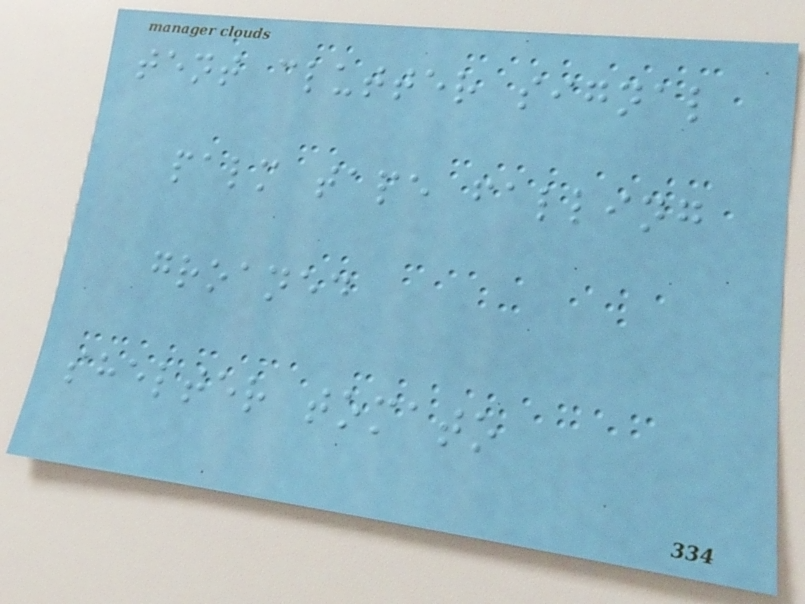tent clutter signal
palm tape falling
groaned
shelter tomato
